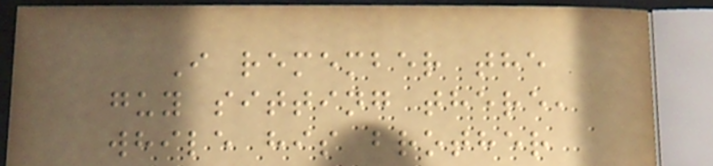I remember the
guy sitting there,
while his brother
